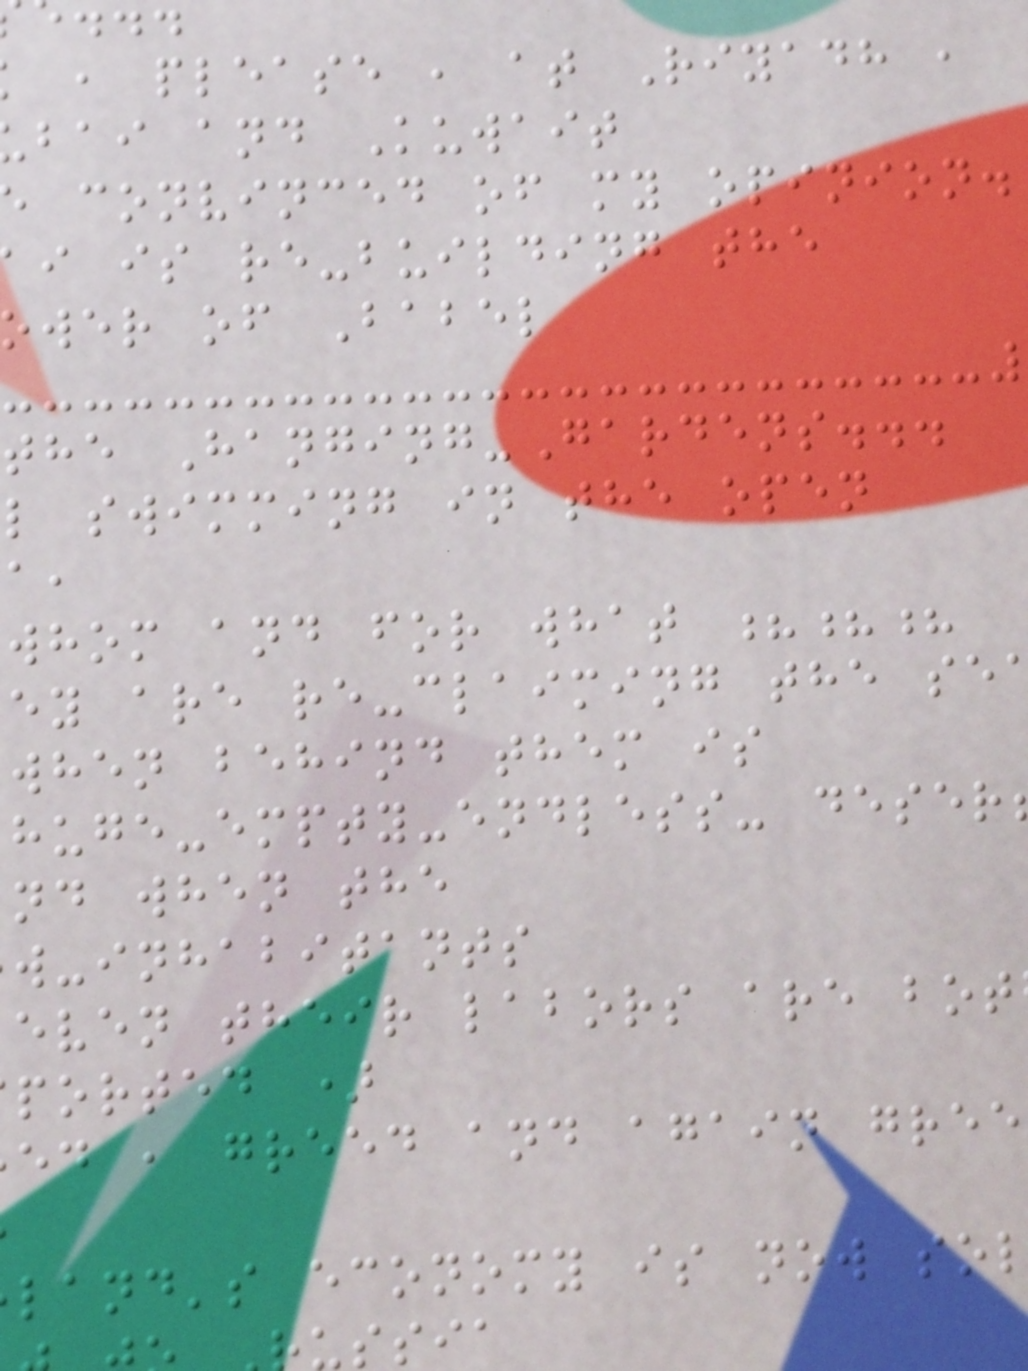, please , at Riyadh ,
bai and Kuwait
convinced of my opinion.
i is re-building the
ower of Babel
the Hanging-Gardens...
l swimming in the open
whom and for what ???
ey are re-claiming the se
when behind them is
huge-empty-endless- deser
nd when the
w-inhabitants
even their labors are bot
ported )
ed , greed and again gree
land's economy is now sol
ussia
